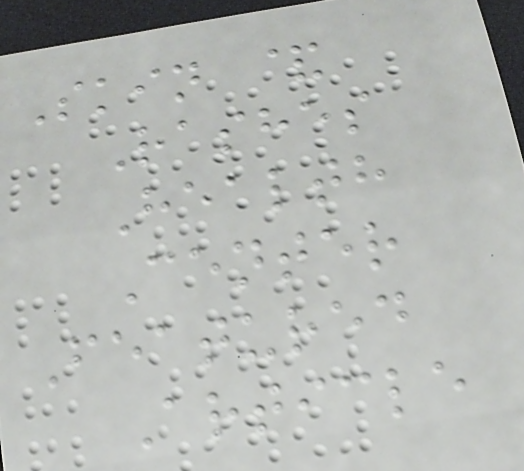Skin &
Rashes
Health
Center
Featured
Article
